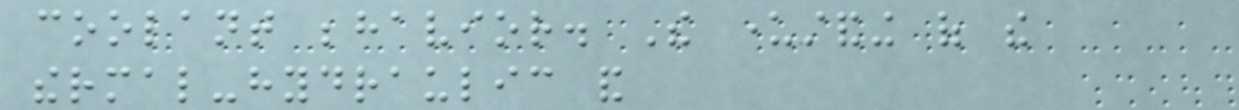coolant behavior. The understanding of the
thermal-hydraulic and
